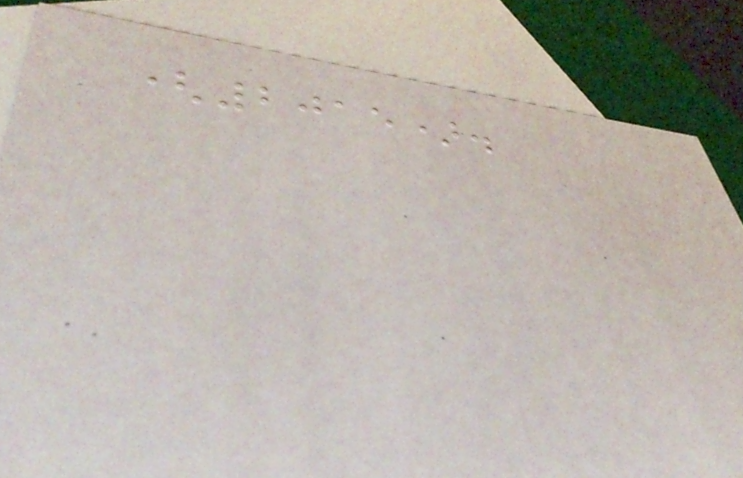(2015).
